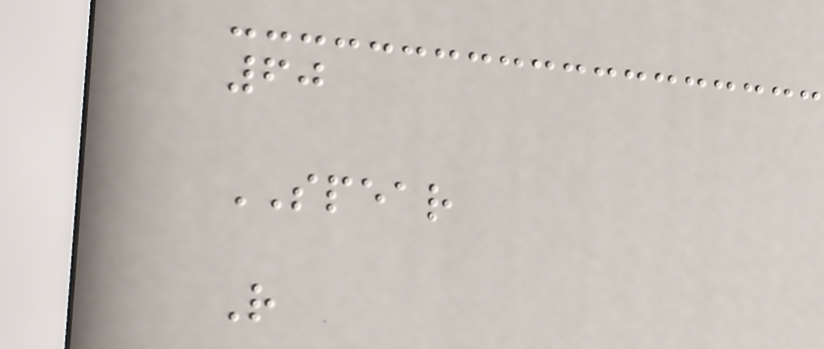60
SPEAR
R
